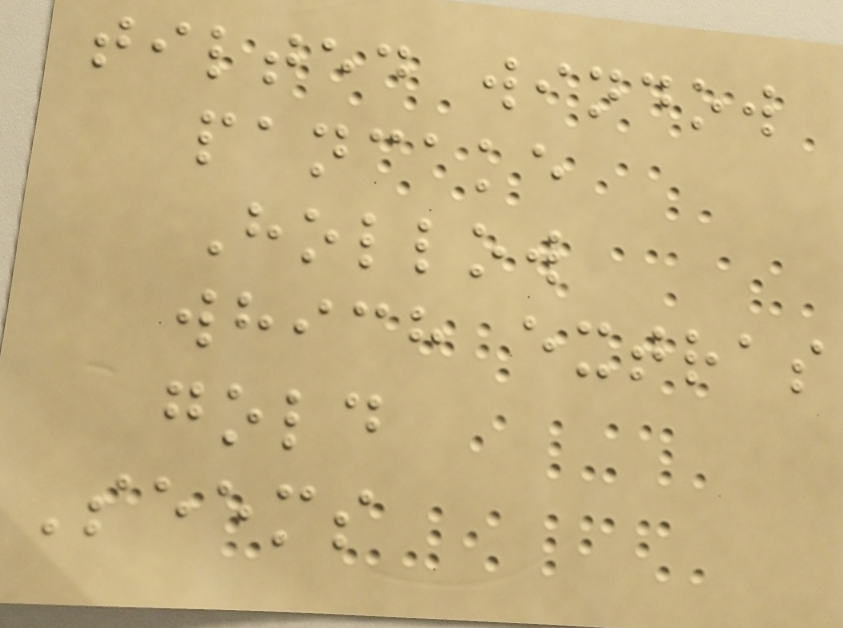tilted window
pancake
Hollow
which extras
gold
Seems
